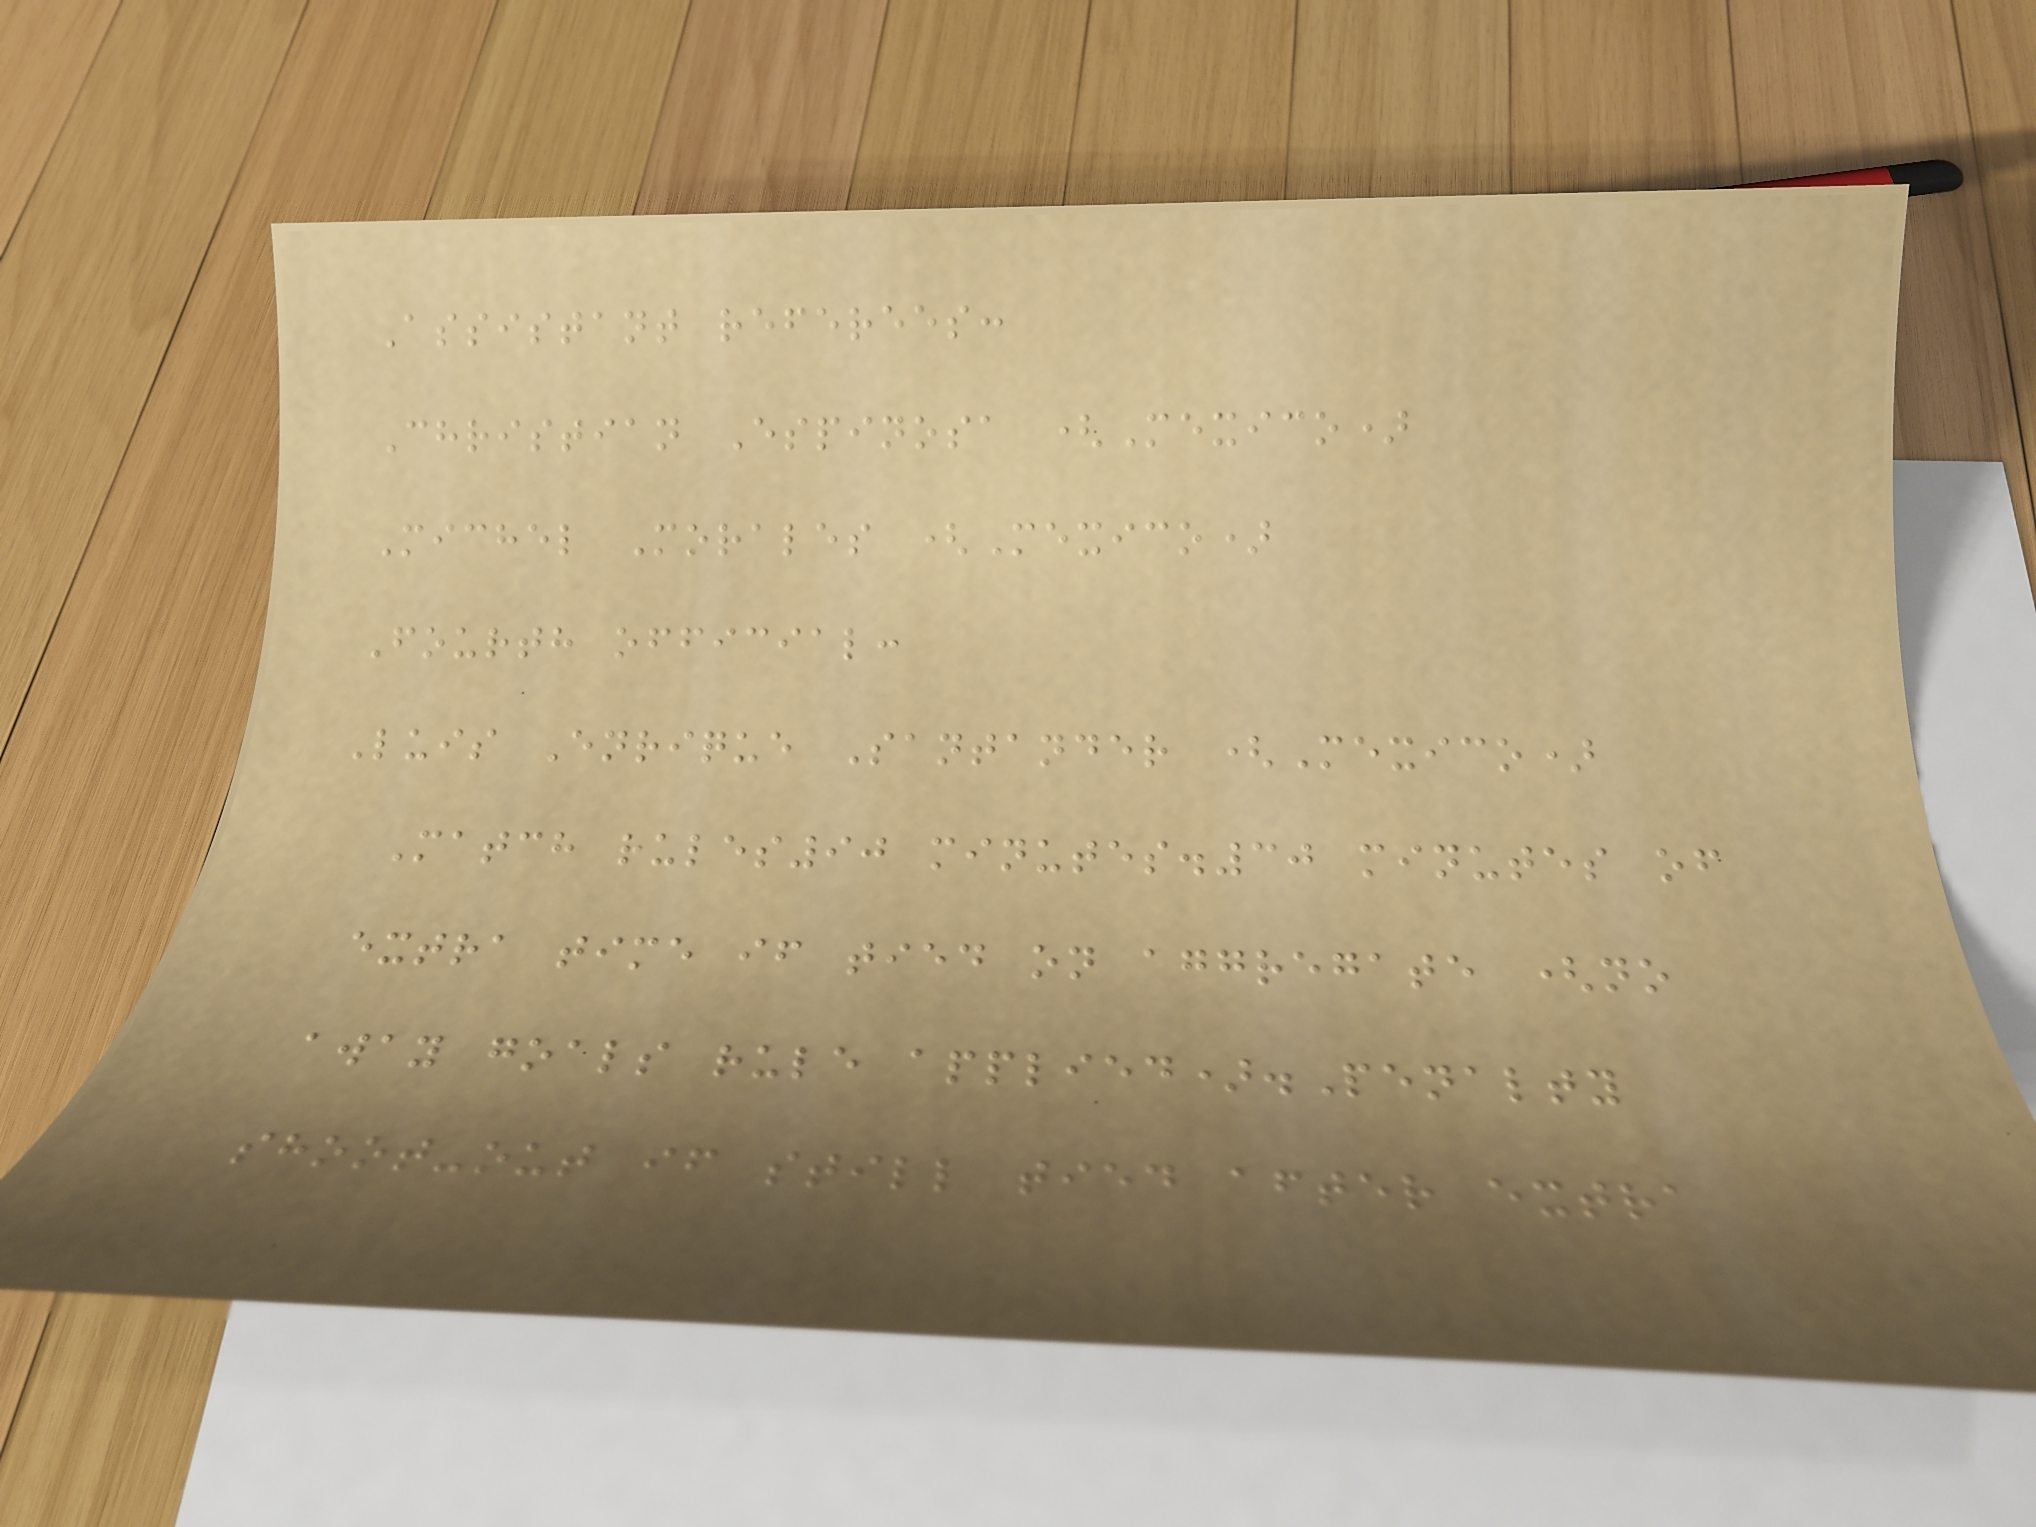Assistant referees:
Christian Espinosa (Mexico)
Michel Morales (Mexico)
Fourth official:
Luis Enrique Santander (Mexico)
Match rules90 minutes.30 minutes of
extra time if tied on aggregate (no
away goals rule applied).Penalty
shoot-out if still tied after extra
